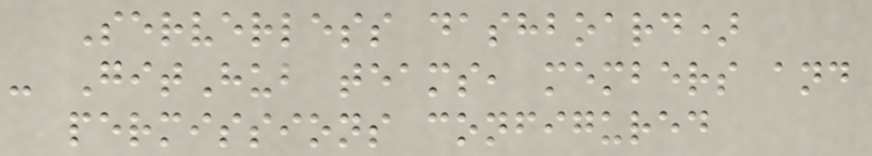Serverless dashboard)
- GitHub teams, members and
permissions configured
